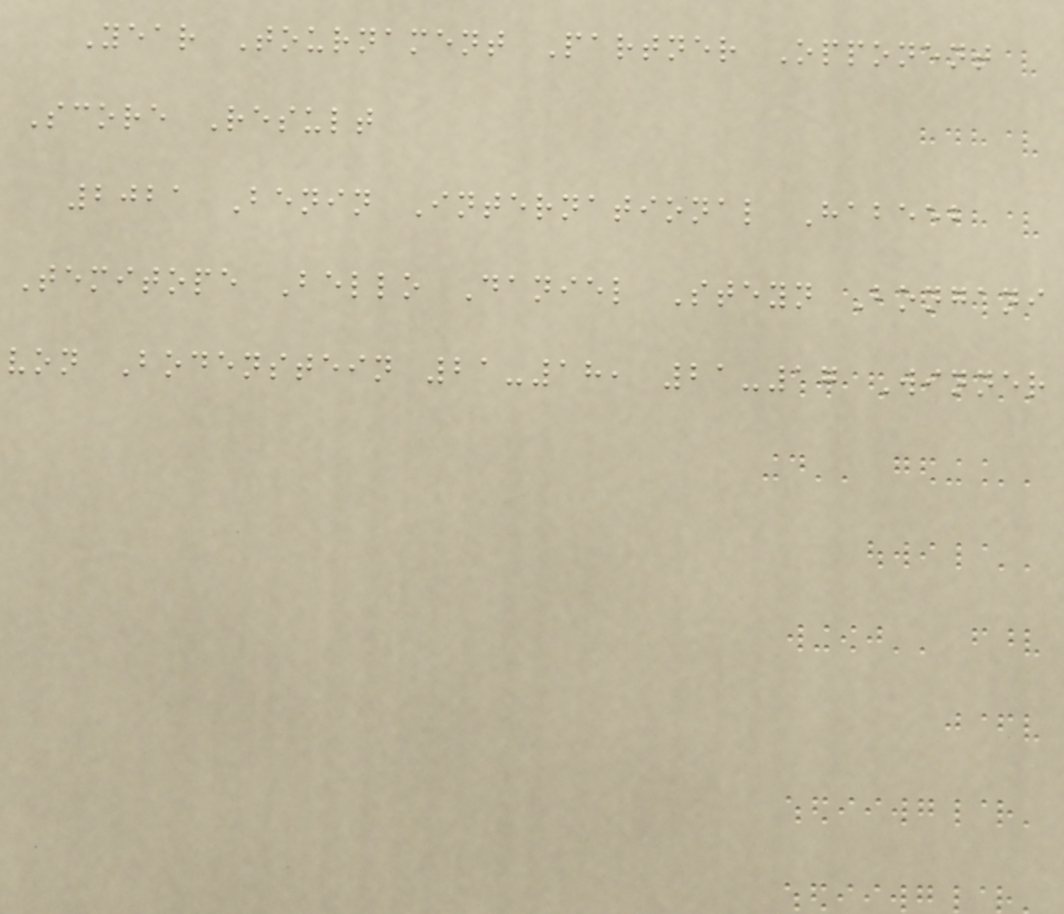Year Tournament Partner Opponent
Score Result
2021 Benin International Habeeb
Temitope Bello Daniel Steyn Bongani
von Bodenstein 21-18, 21-17 Winner
